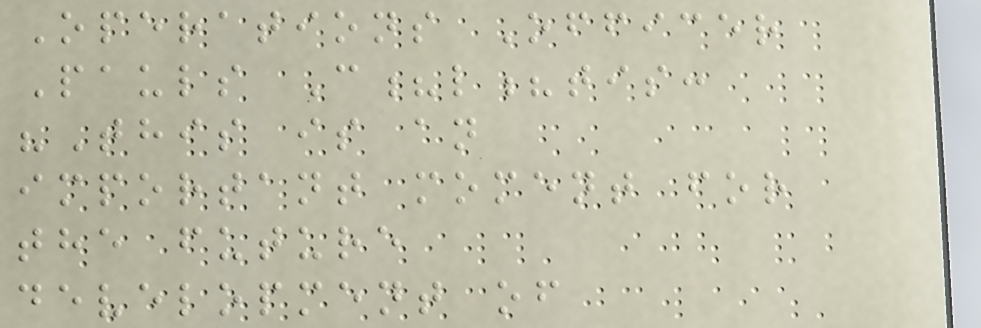Operations Officer
Pauls C?l?tis:
"This is an
important moment for
the future
development of
